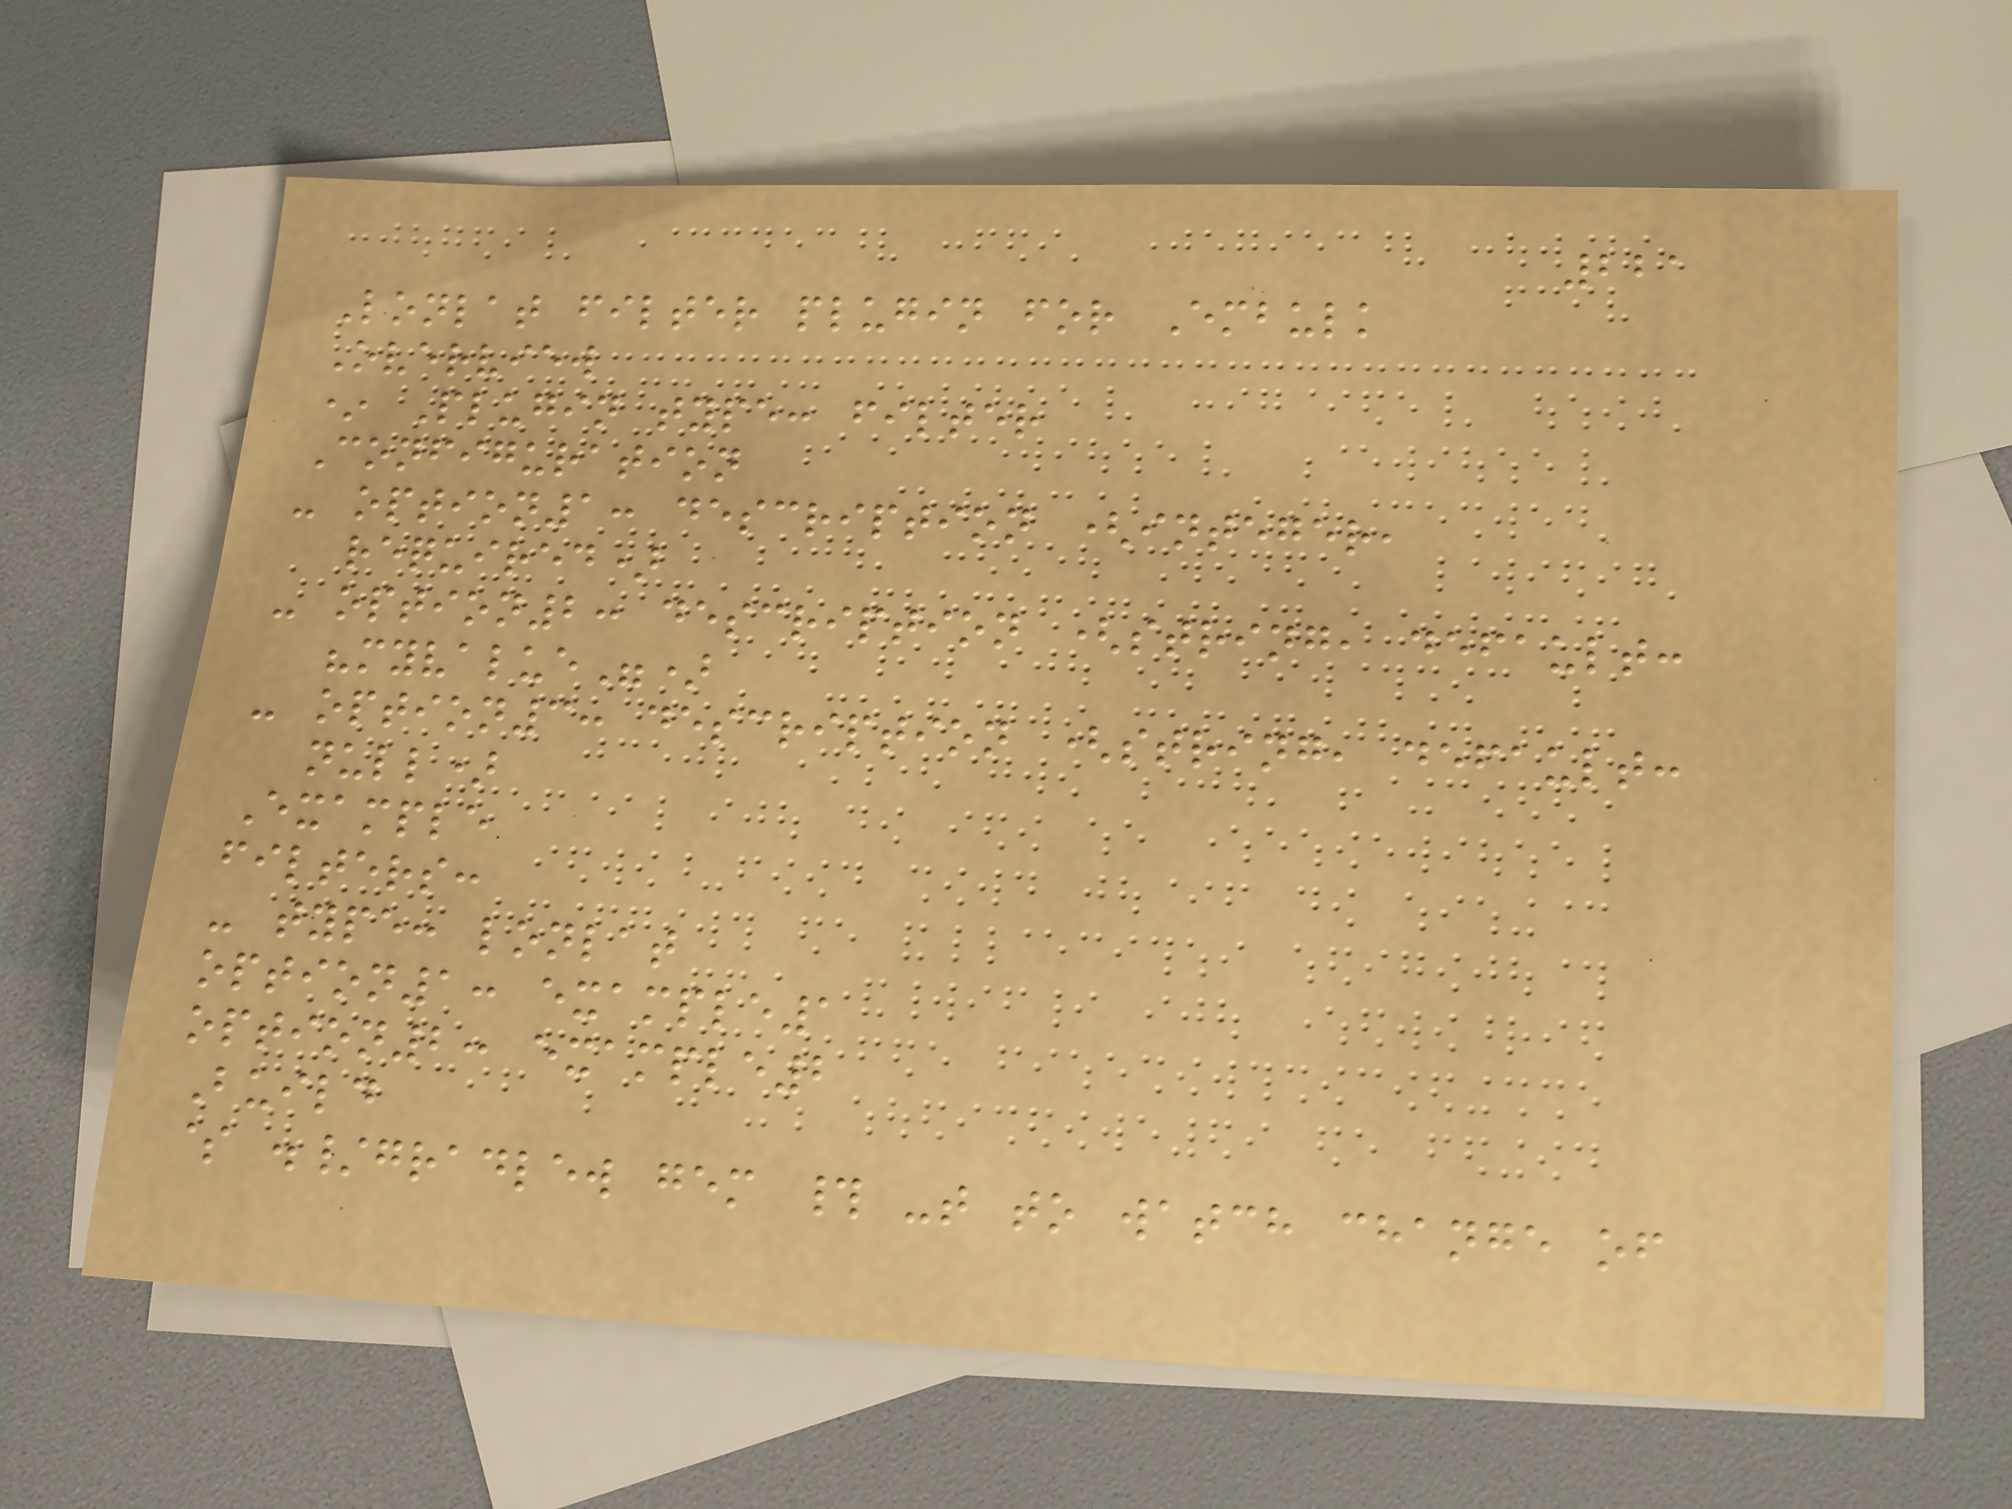221
Lonlat filter plugin for Embulk
Overview
* Plugin type: filter
Configuration
- option1: description (integer,
required)
- option2: description (string, default:
"myvalue")
- option3: description (string, default:
null)
Example
filters:
- type: lonlat
option1: example1
option2: example2
Build
$ ./gradlew gem # -t to watch change of
